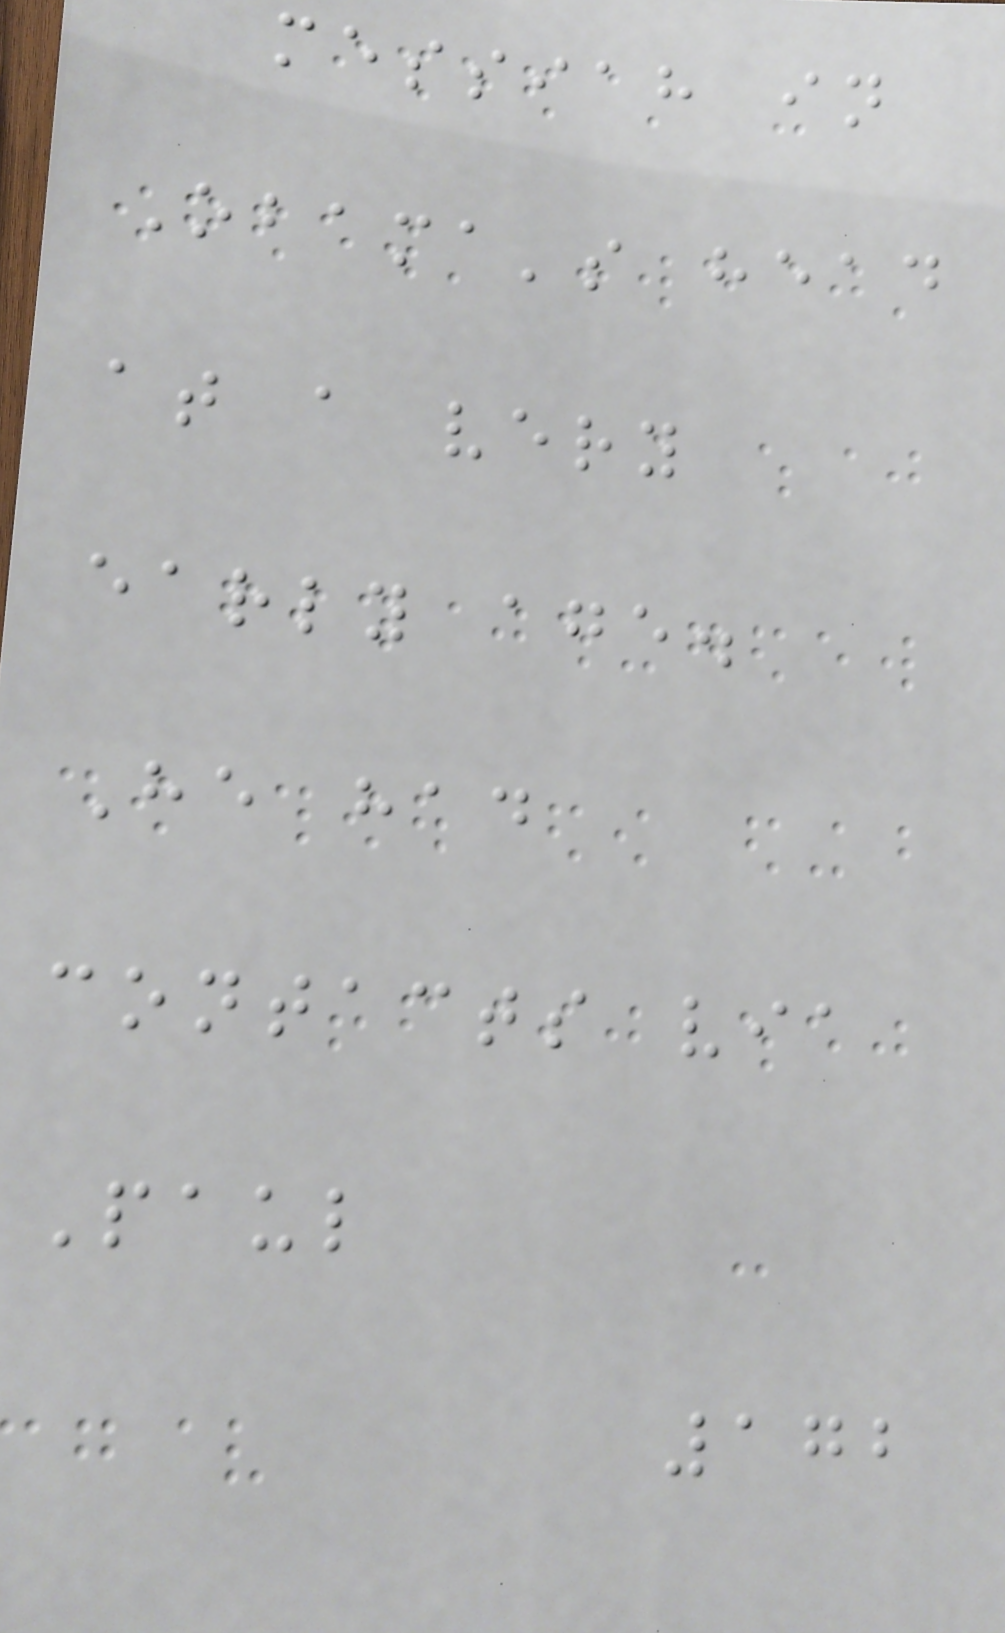messiah in
Obama's head
at a very
early age.
He had
contacts via
Paul
172
